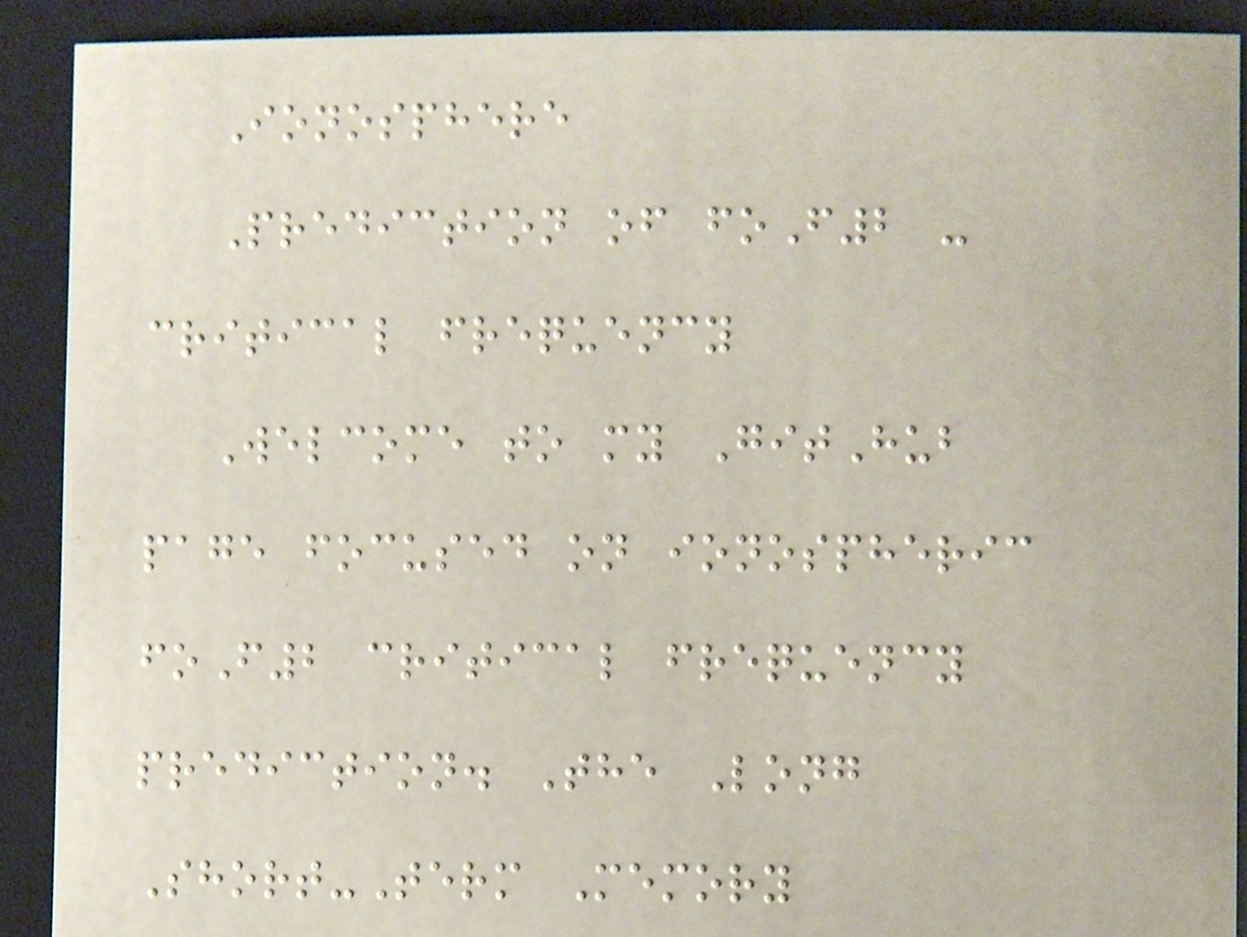Ionosphere
Prediction of foF2 -
critical frequency
Welcome to my GitHub
page focused on ionospheric
foF2 critical frequency
prediction. The Long
Short-Term Memory
